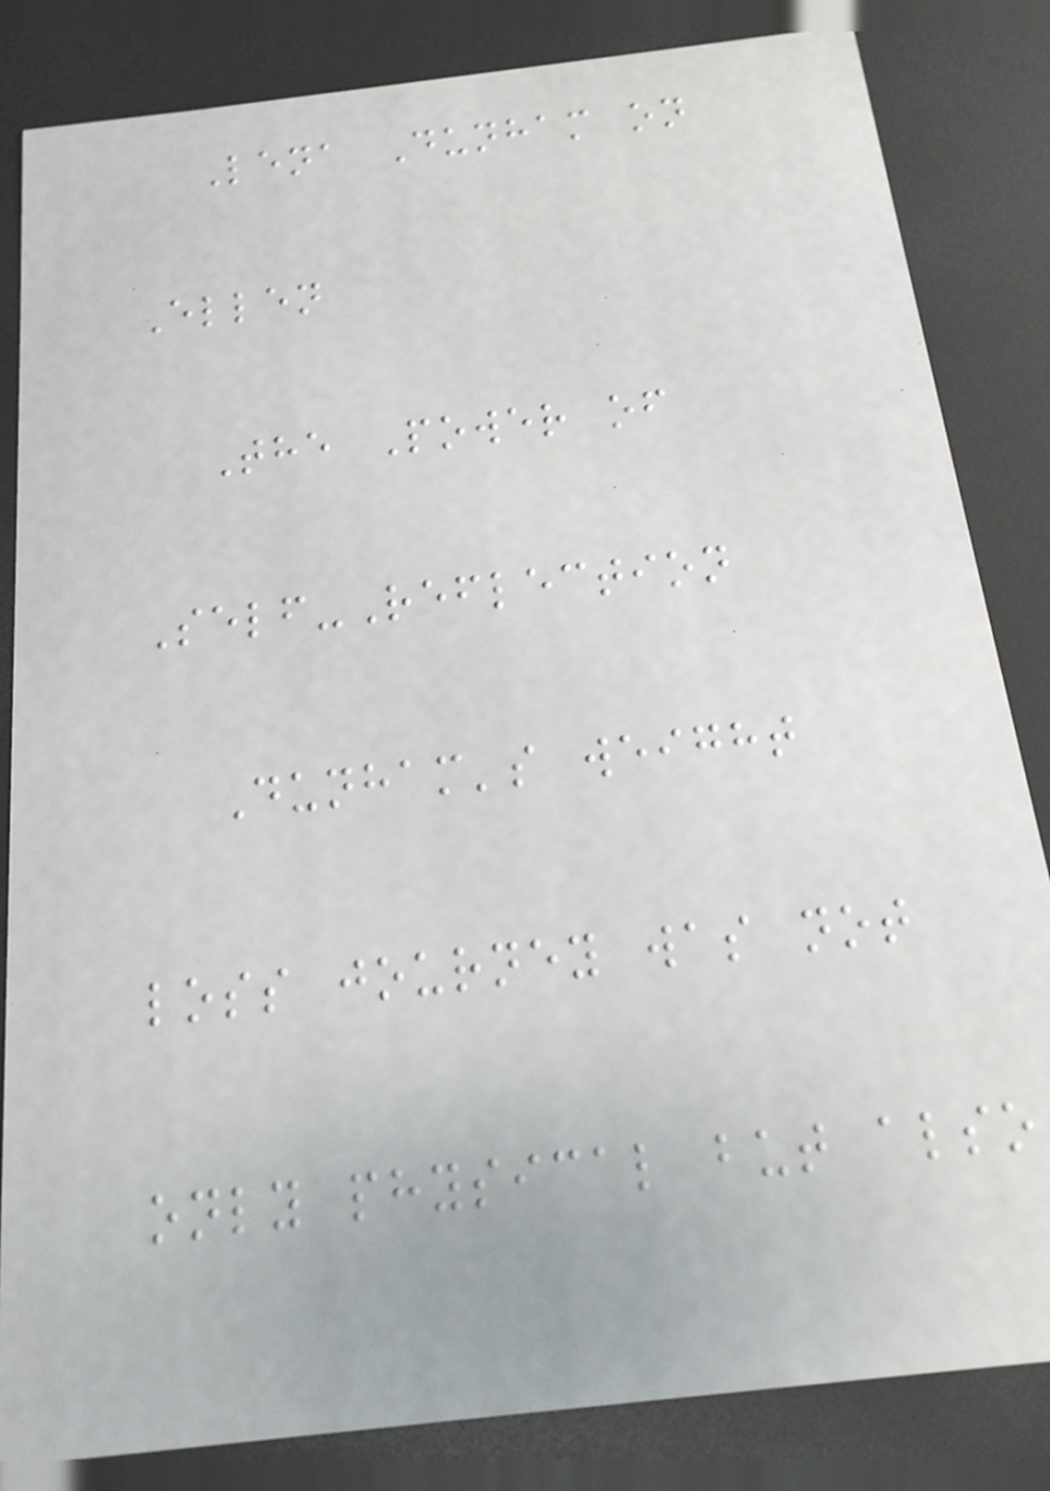Lena Dunham on
Ellen
The Power of
Self-Reflection
Dunham's weight
loss journey was not
only physical but also
